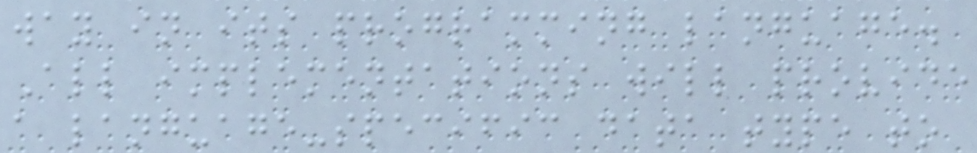way in its programming language.
All implementations will provide
a language-specific data type to
